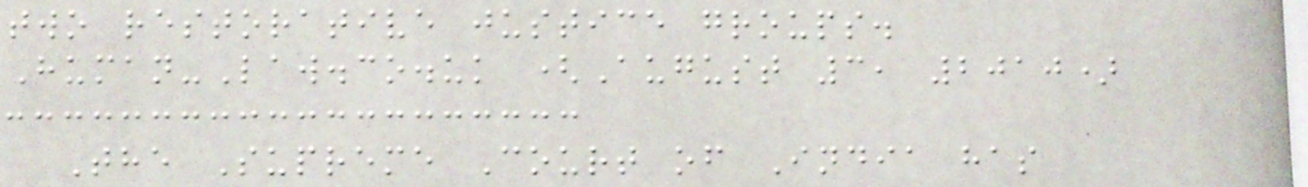two restorative justice groups.
Human-Law.co.uk (August 3, 2010)
The Supreme Court of India has
